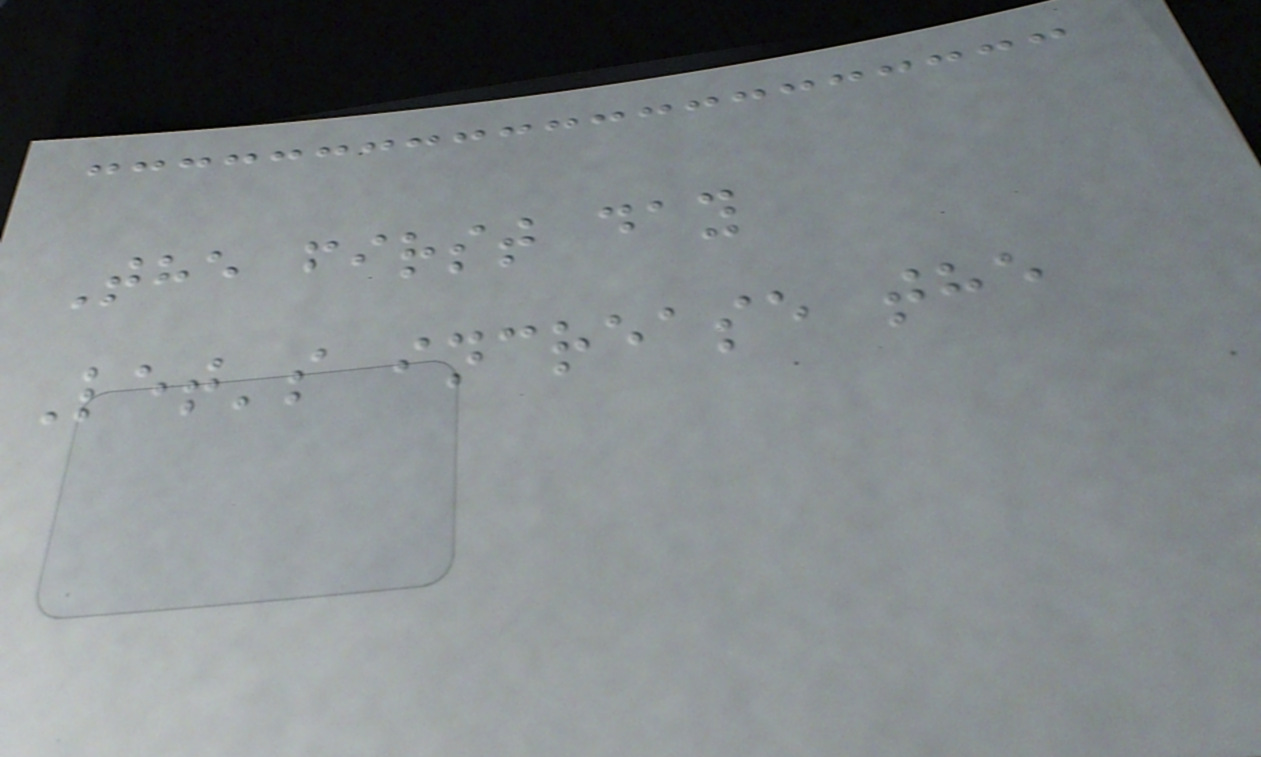The first day
Let's increase the
